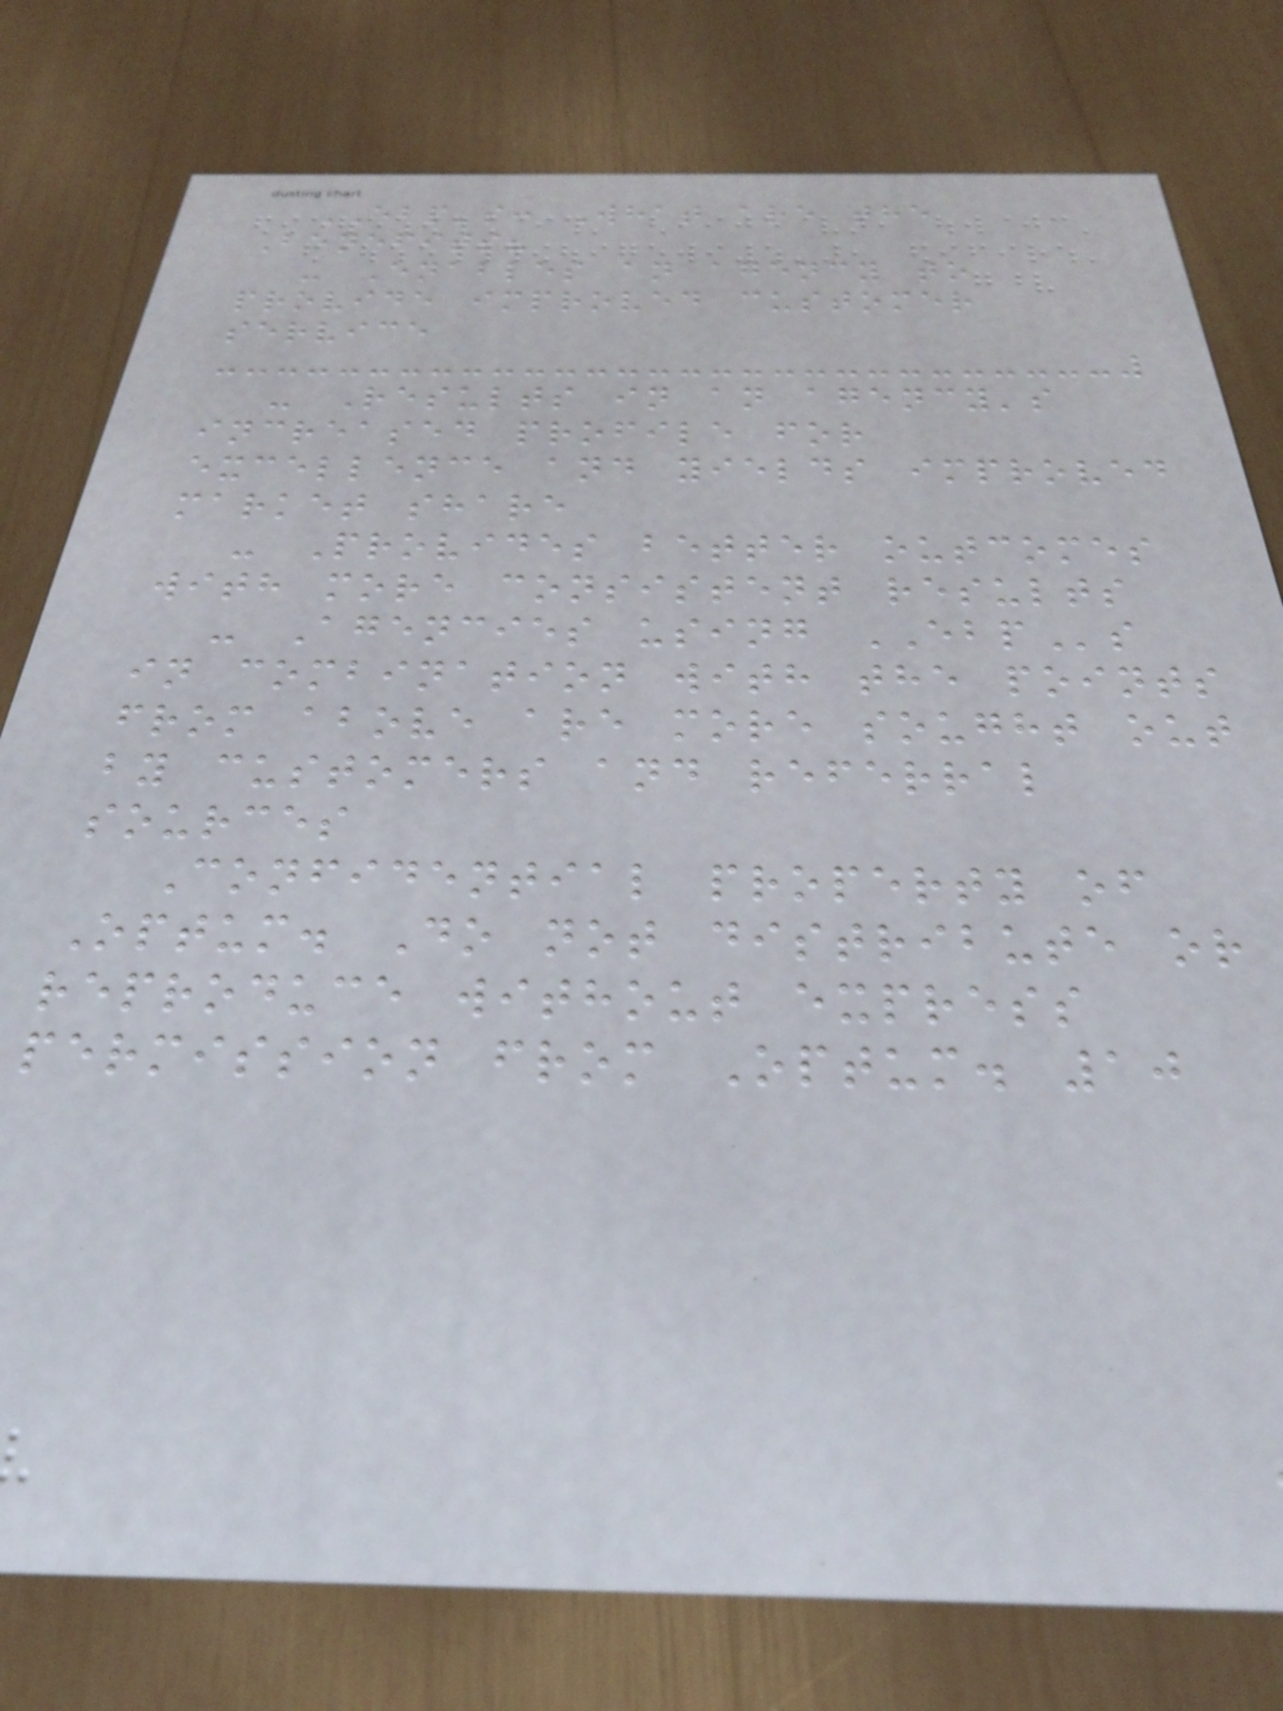EBP's: What are the
Benefits?
- Enables an agency to
provide improved customer
service
- Results in an agency's
increased profile for
excellence and yields improved
market share
- Provides better outcomes
with more consistent results
- Agencies using EBPs
in combination with the points
from above are more sought out
by customers and referral
sources
Confidential property of
Optum. Do not distribute or
reproduce without express
permission from Optum. 10
